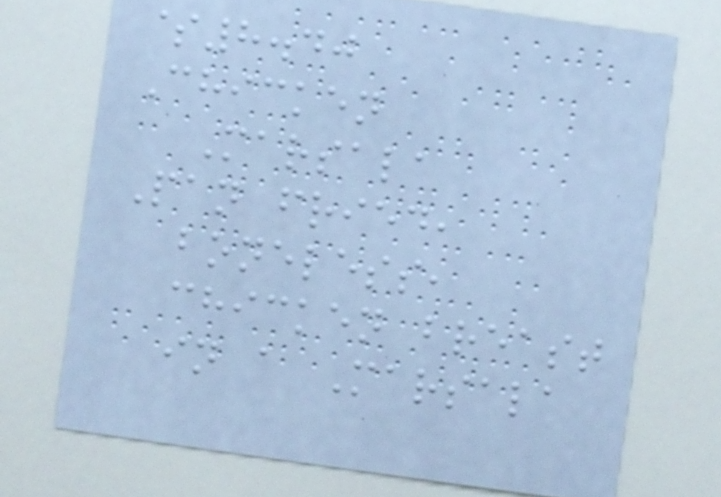$8.40
Chicken
Marsala
Pan fried,
boneless,
chicken breast
in a Marsala
